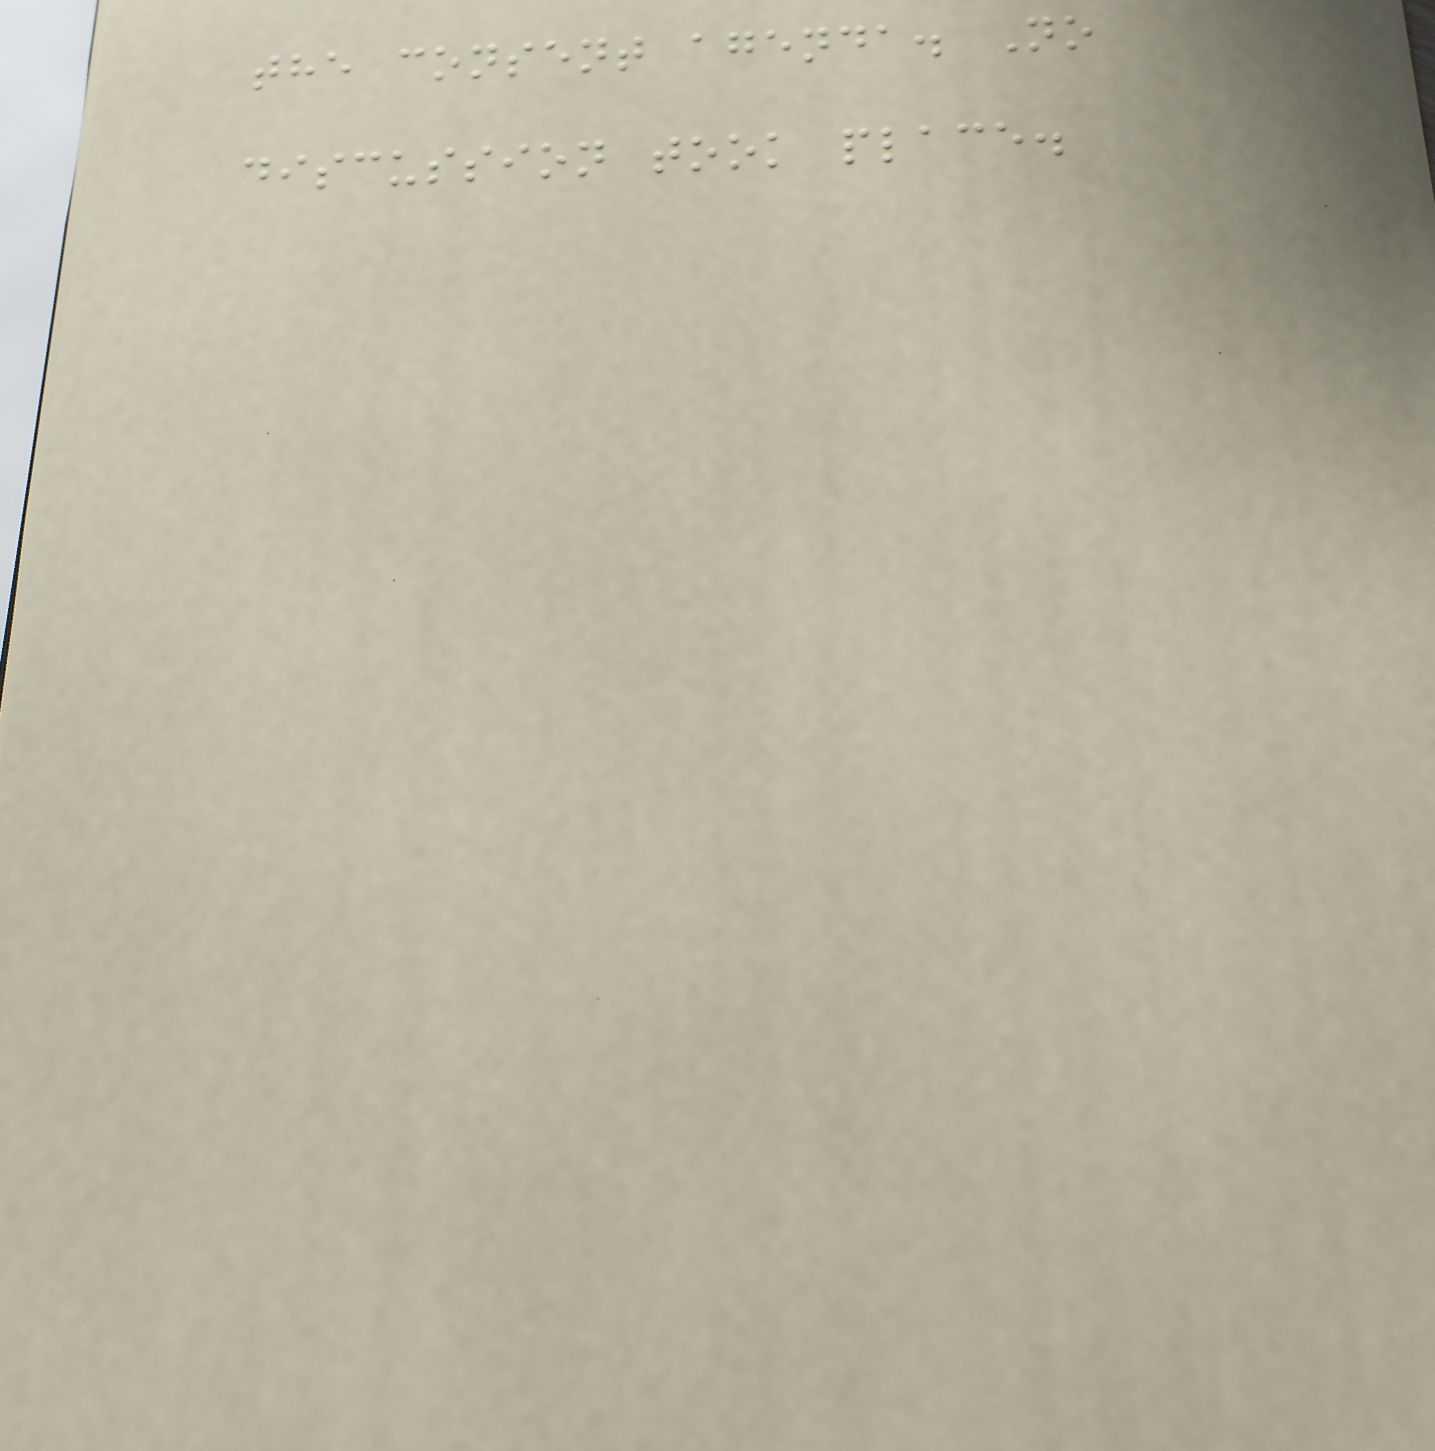the consent agenda. No
discussion took place.
